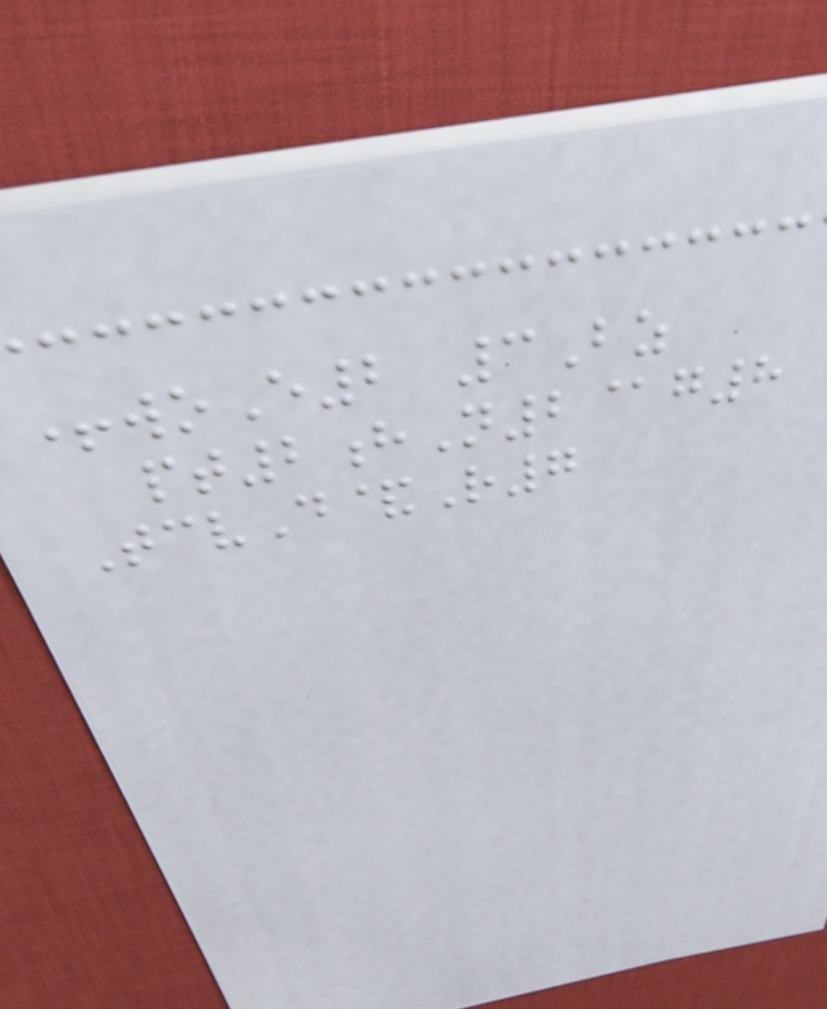+woE2 3Bz
pt2hN2@g8
TcvD&R7
